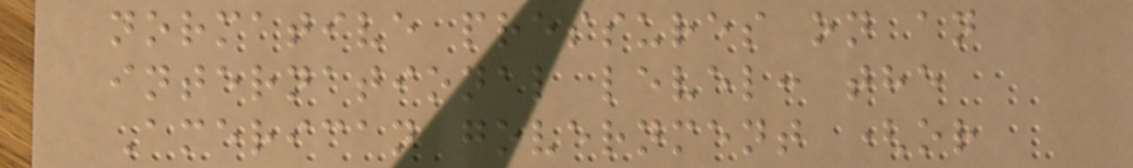normative pressures on an
international level: the
American government (or
